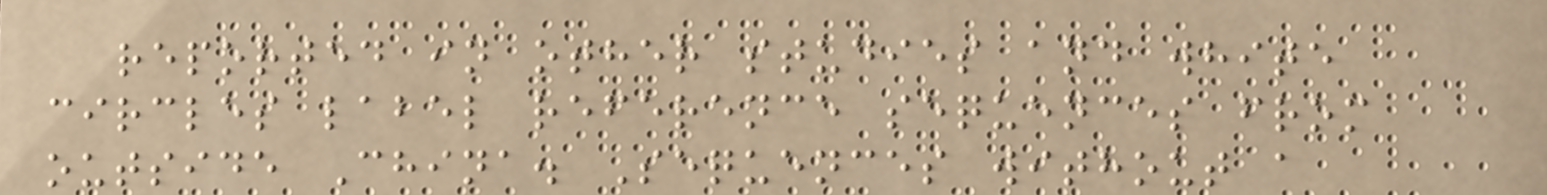reported in other studies and white
circles label reference sequences from
outside China. Sequences without a
